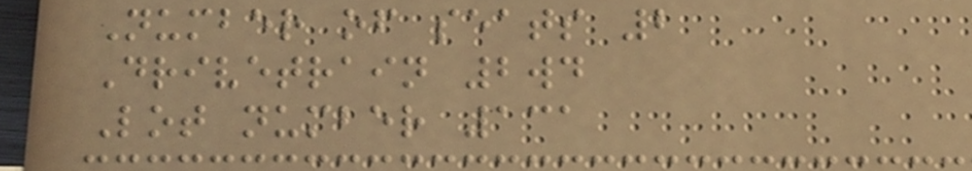Number of seats 2
Drivetrain 2wd
Lot number 131
